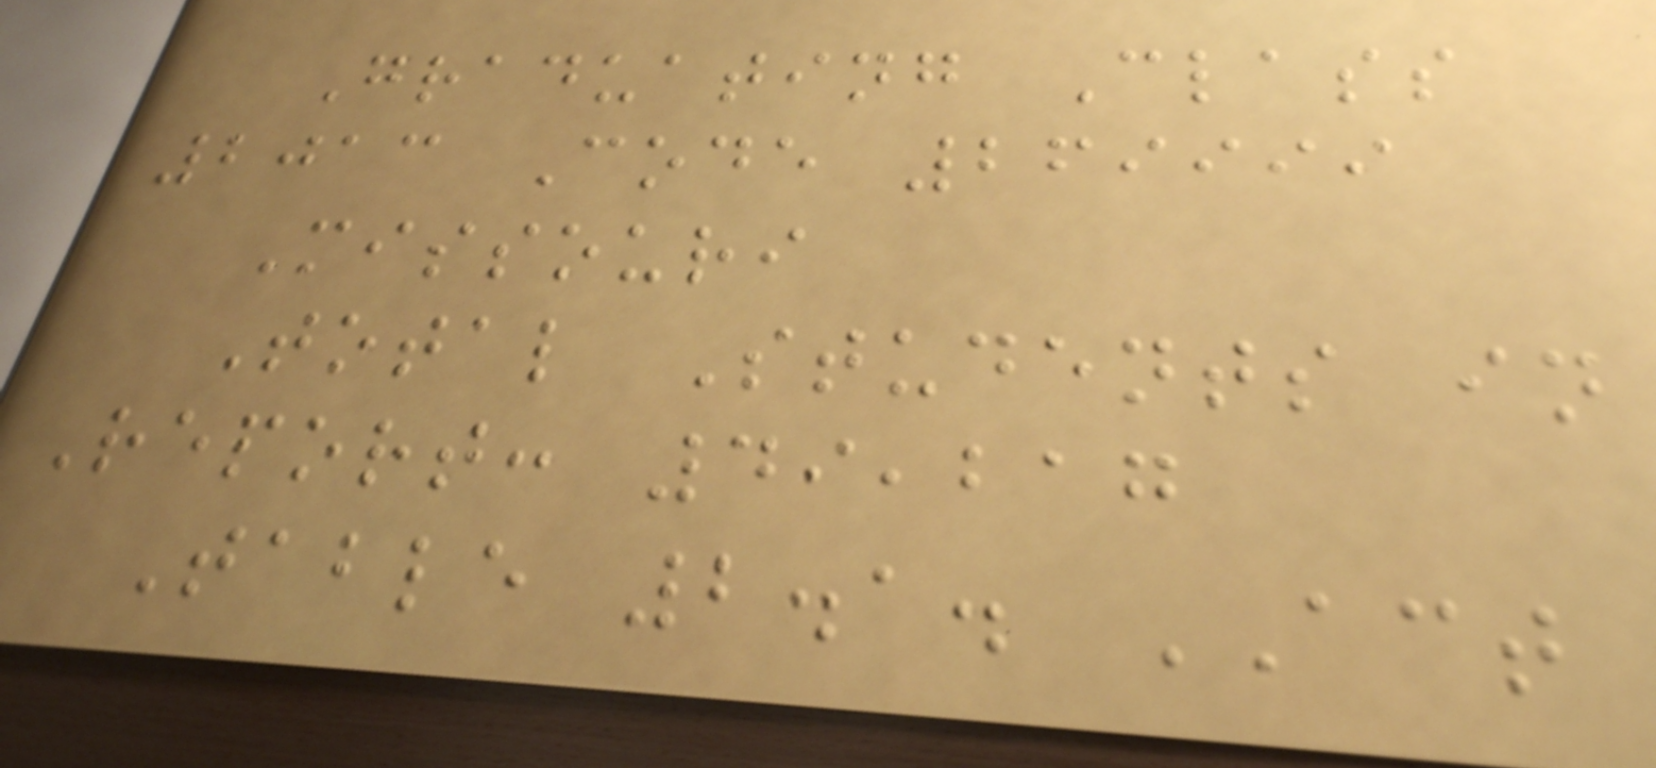Graduating Class
2013 Code 269999
Missouri
Total Students in
Report: 49,217
Table 2.1. ACT
